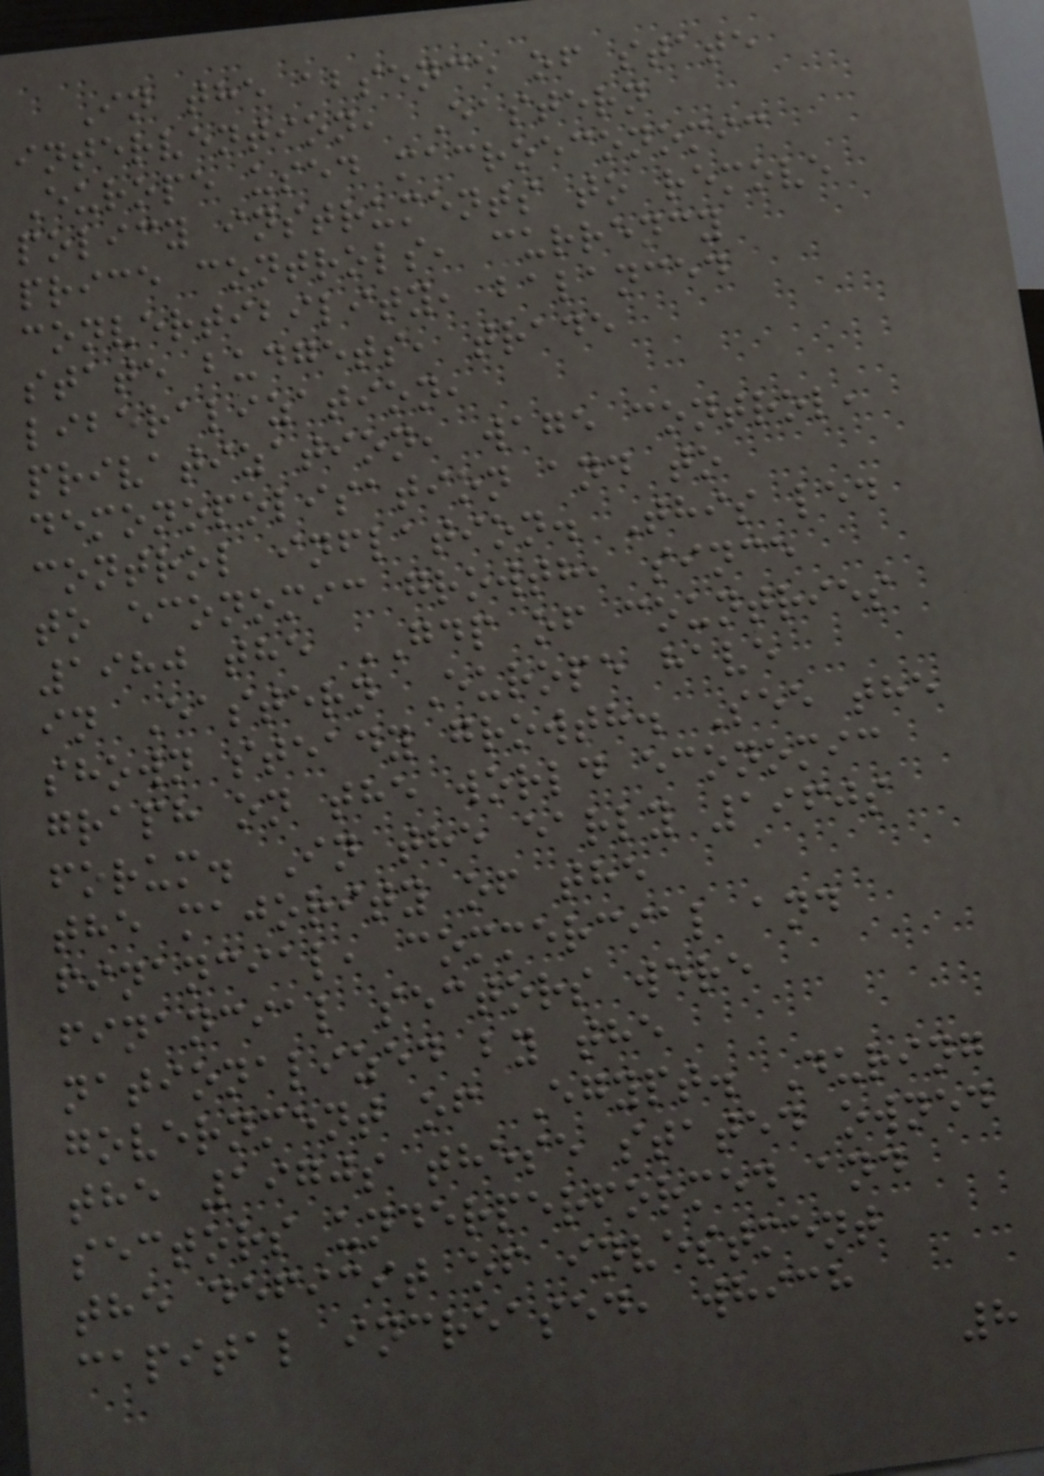In the absence of state
intervention, Eastern
Europe used macroeconomic
policy instruments to remove
price controls, currency
convertibility, balanced
state budgets, trade
liberalization,
privatization, wage control,
demonopolisation and to
control inflation. This led
to economic growth, since
1980 the GDP of countries
in Eastern Europe have
shown steady growth. See the
graph on the world economic
forum. In the early 1960s
the majority of the
financial, commercial and
financial sectors were
nationalized by the
government of Egypt. During
the 1970s these stated owned
sectors underperformed and
the deficit of investment
capital increased, which
8
